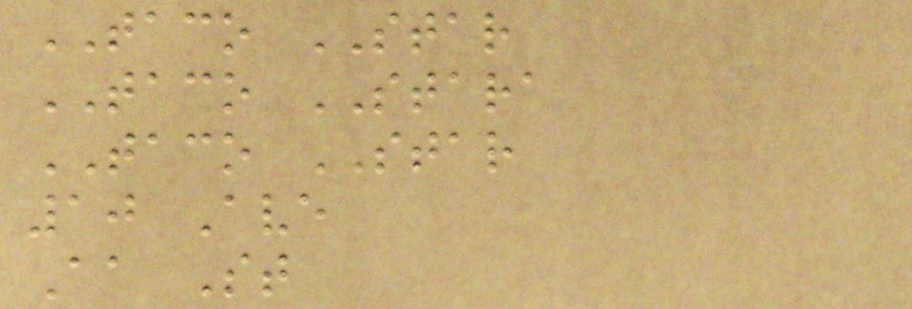TACO STAR
TACO STARA
TACO STAR
10 Ave
Aa St
